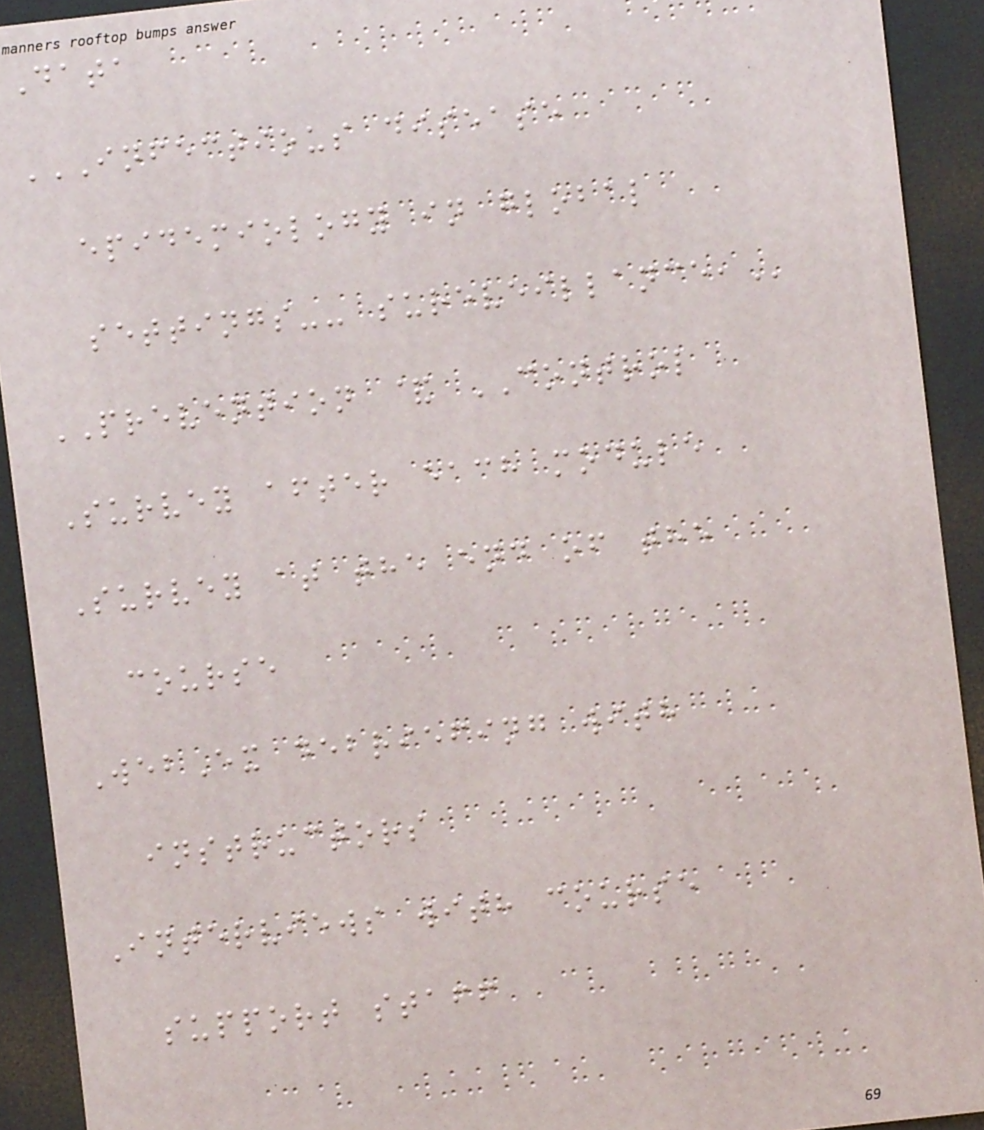Data
INFECTIOUS DISEASE
EPIDEMIOLOGY IN GLOBAL
SETTINGS-- SUREVEILLANCE,
PREVENTION & CONTROL
Survey after each module
Survey at the end of the
course
WebEx debriefing with
instructors
Interviews with course
support staff
